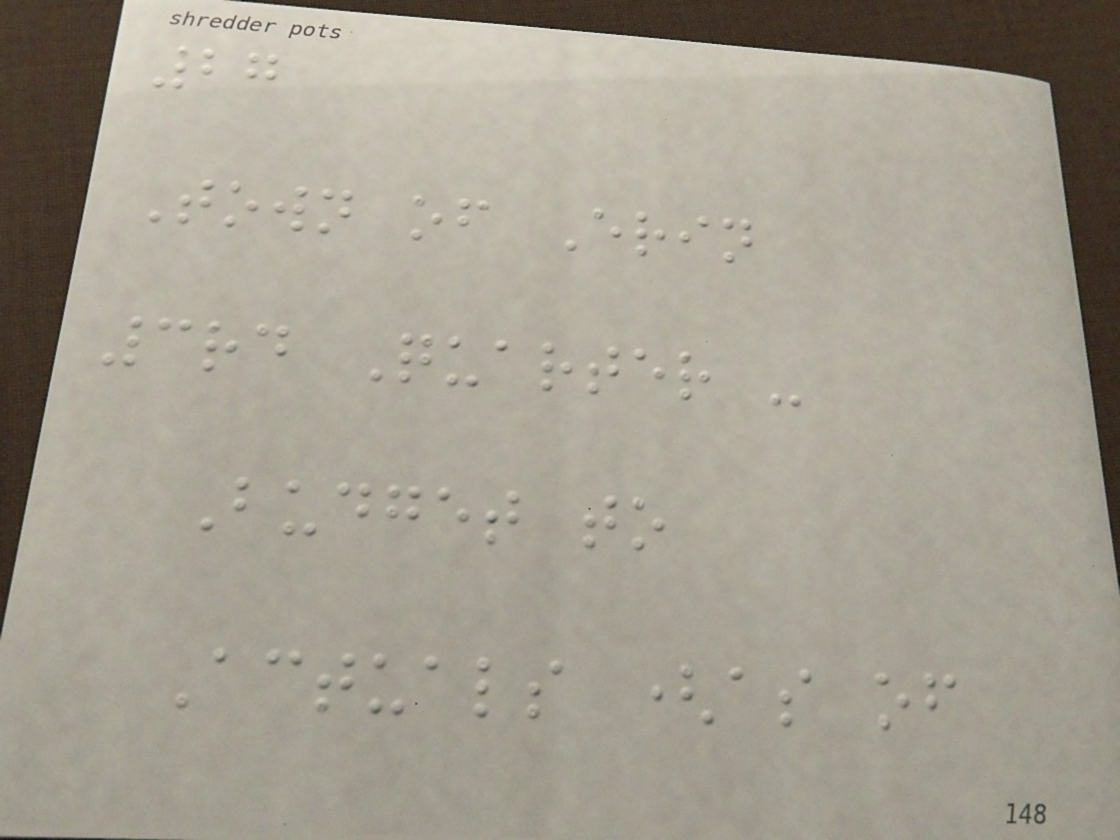27
Town of Erin
3rd Quarter -
Budget to
Actuals (as of
